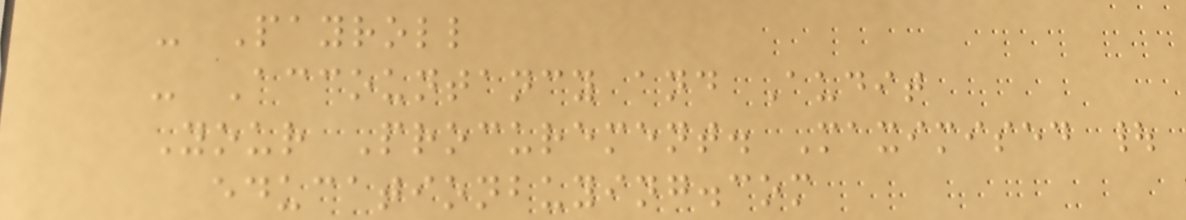- Payroll
- Accountancy and Audit
Your Procurement. Maximised |
educationbuying.com
